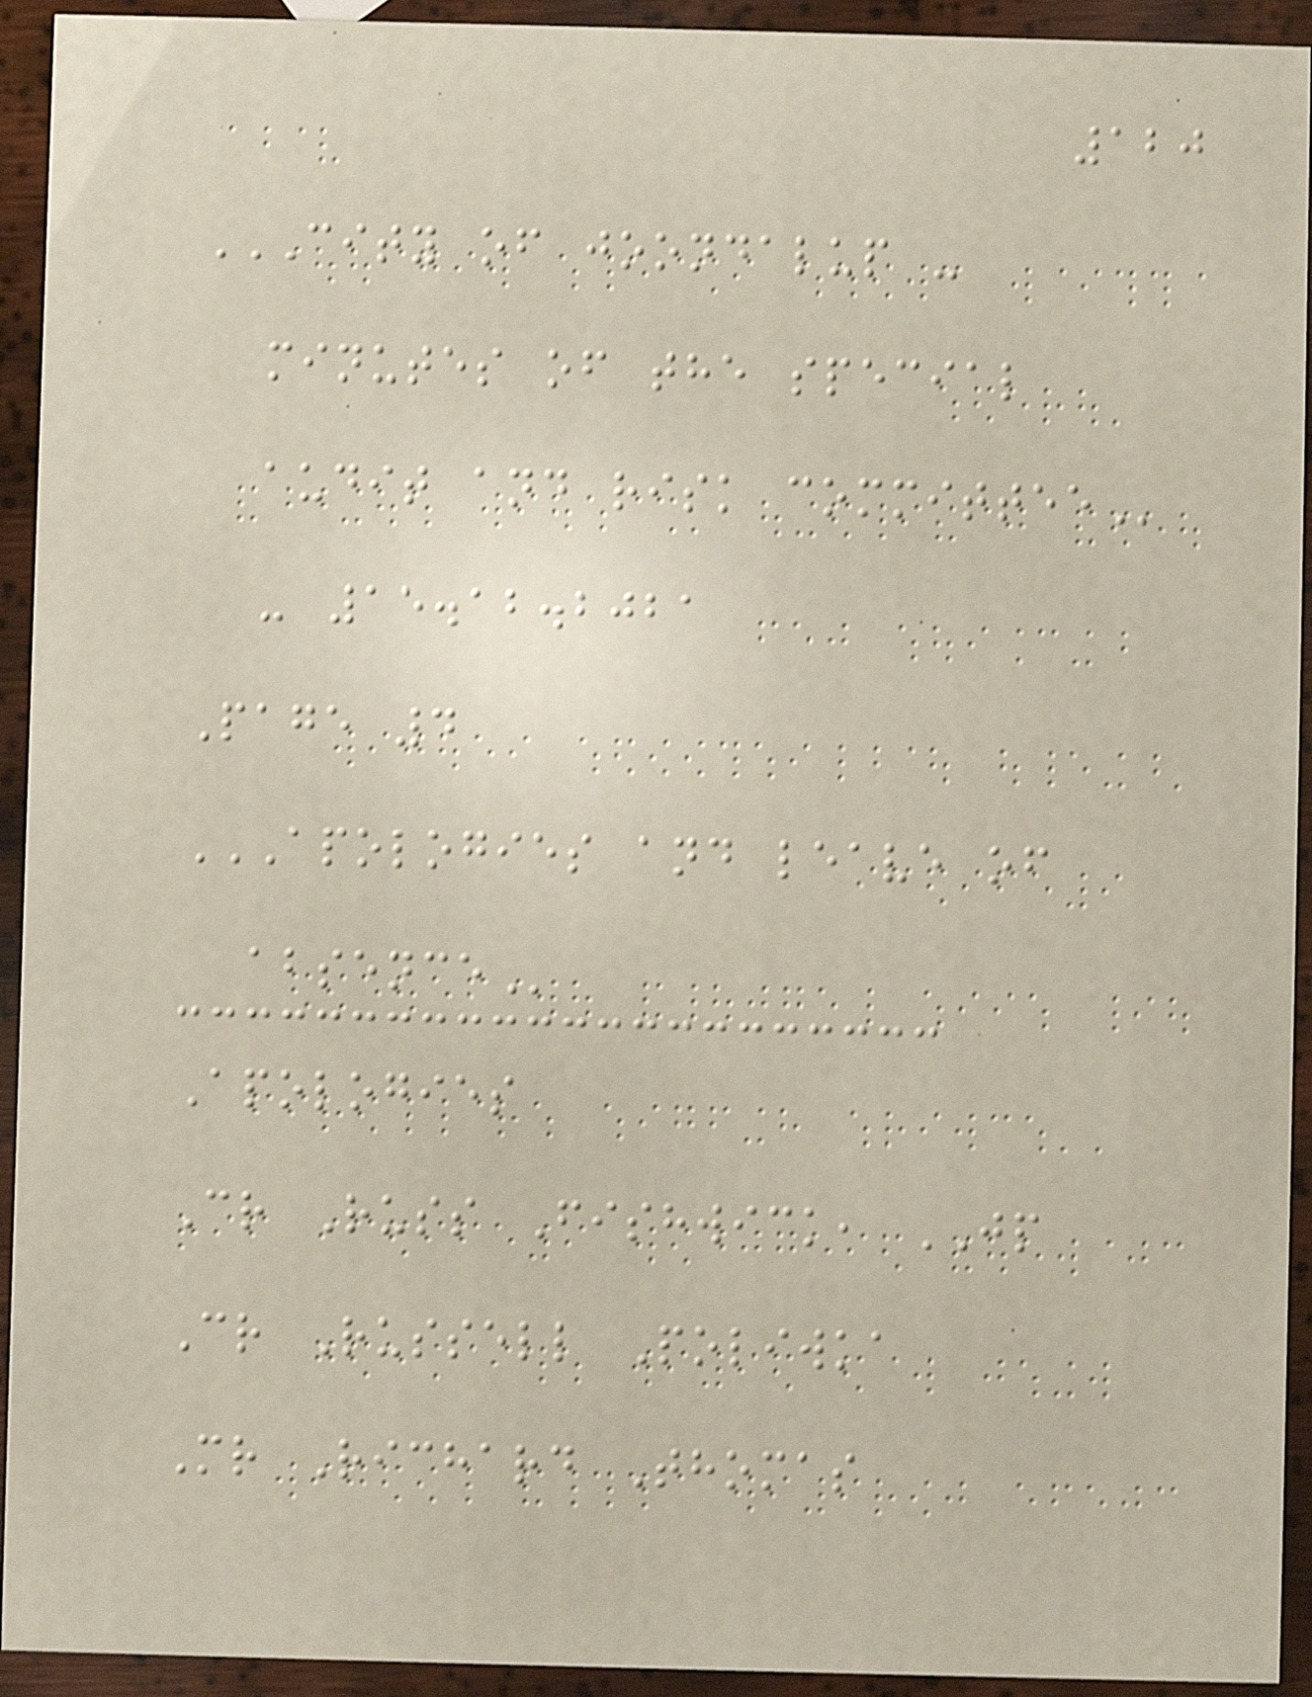120
CITY OF JOONDALUP -
MINUTES OF THE SPECIAL
AUDIT AND RISK COMMITTEE
- 15.12.2021
Page 4
APOLOGIES AND LEAVE OF
ABSENCE
Apologies
Cr Russ Fishwick, JP
Cr Russell Poliwka
Mr Richard Thomas
